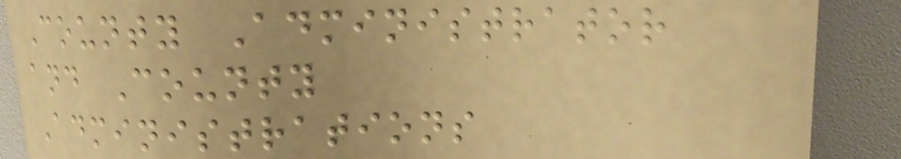County Administrator
and County
Administrations
